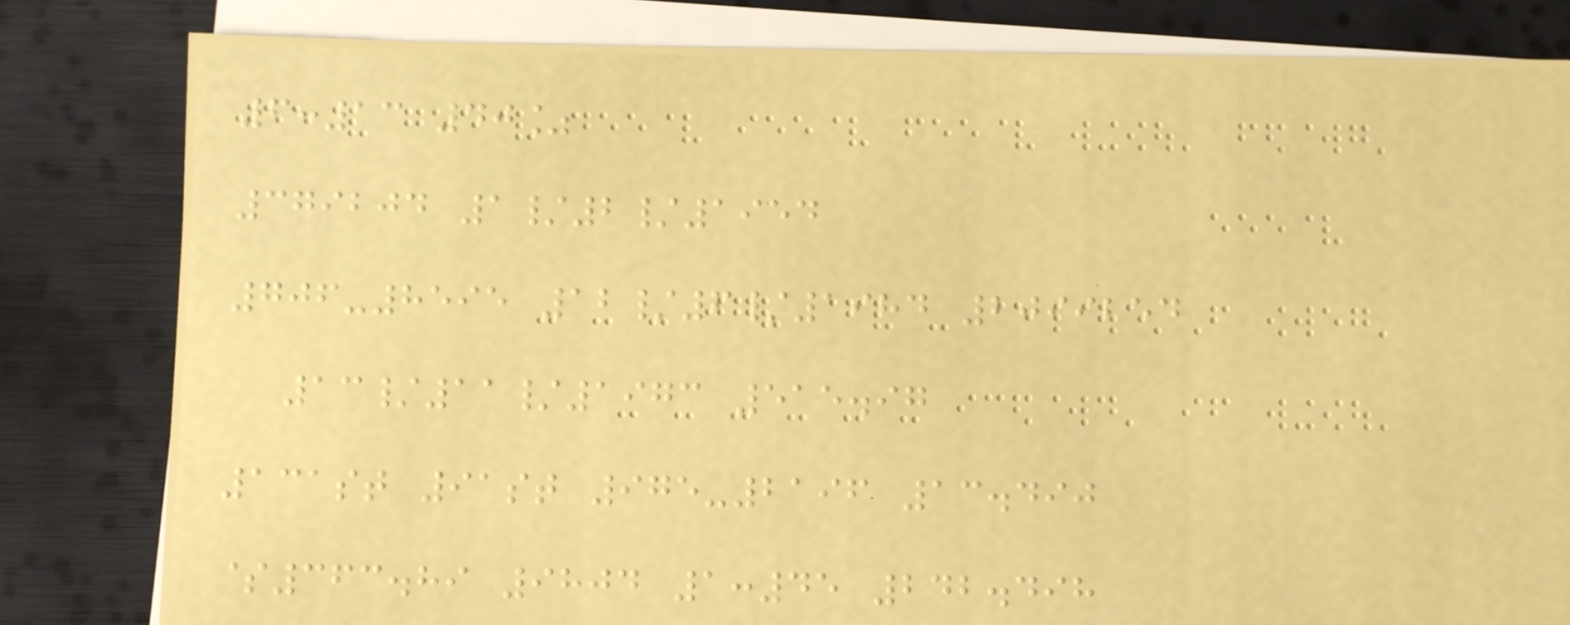6:13 40%
379204 1/2/1954
706-8595 12/6/1984 2099254
13/11/1973 515.97
131st 91st 975-2196 13.490
$363.89 9804 1:45 242.498
